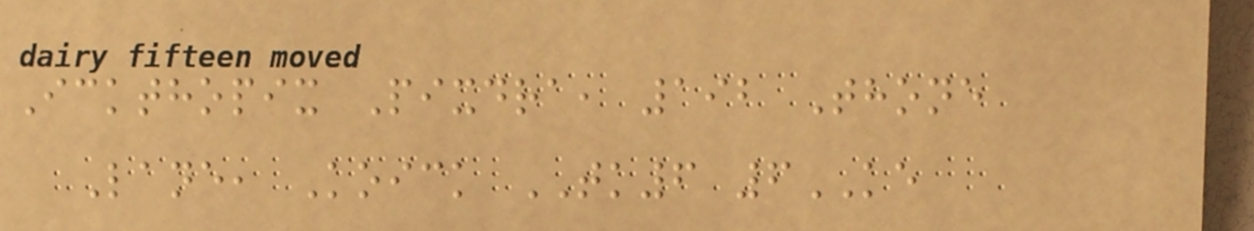Ickthopix Pixdra, 192 Thone
Lane, Koick TK6 6KE
